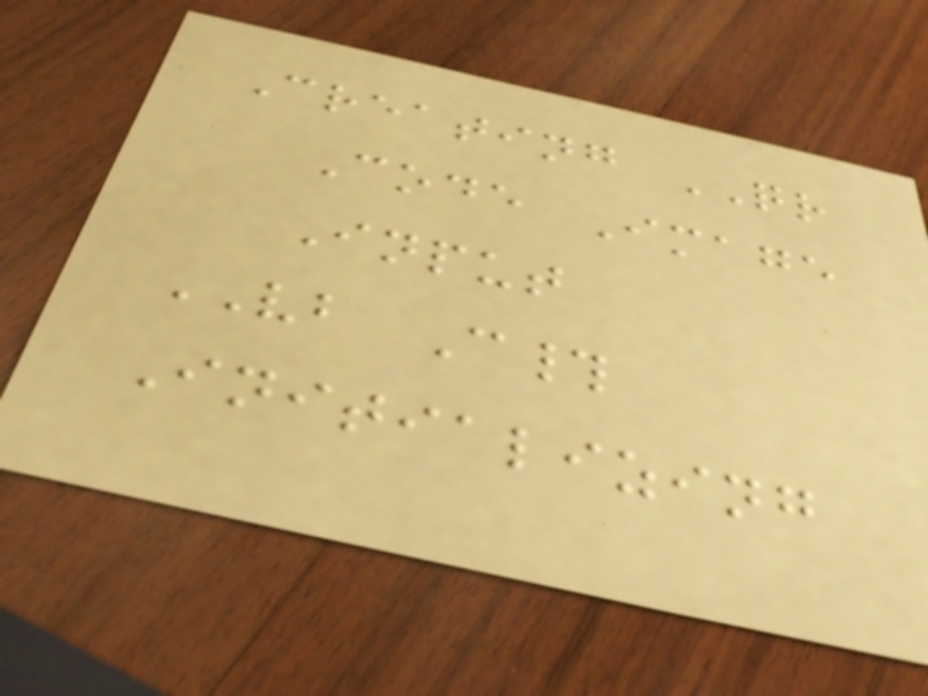Creating QR
Code Image
Input
VB C#
Initializing
